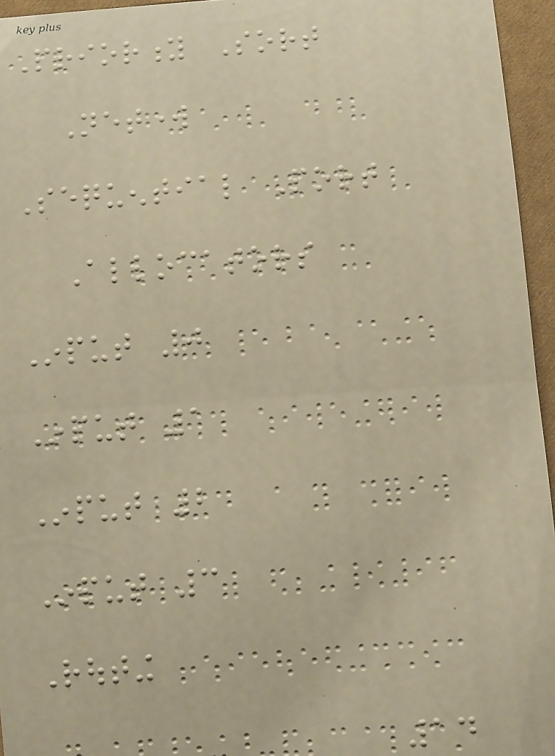Priority Sort
Network
Sequential Port
Allocators
Input 0
Input 1
Input 2
Input 3
Routing
14
